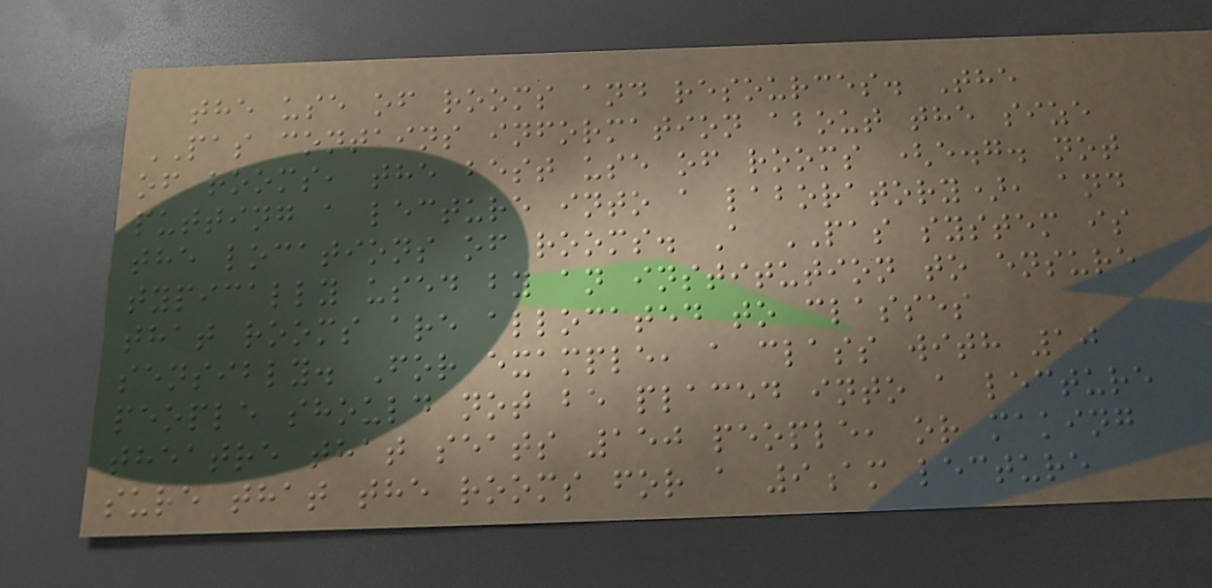the use of rooms and resources. The
PAS contains information about the size
of rooms, the best use of rooms (e.g. not
putting a lecture into a laboratory), and
the locations of rooms. A PAS system is
typically used by an institution to ensure
that rooms are allocated to classes
sensibly. For example, a class with 10
people should not be placed into a lecture
theatre that seats 150 people, or making
sure that the rooms for a 9am lecture
